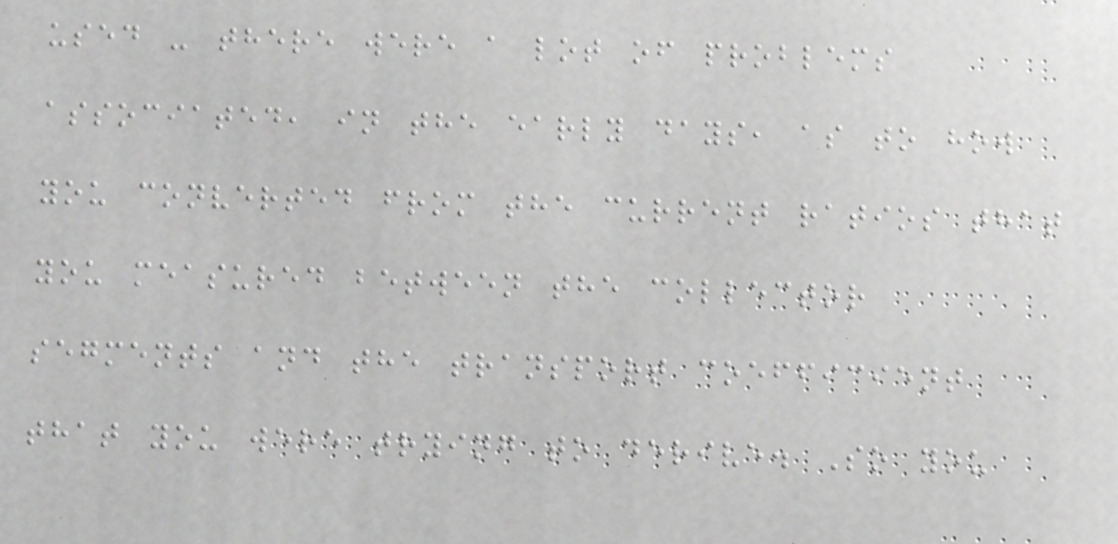used - there were a lot of problems
associated, in the early days, as to how
you converted from the current ratios that
you measured between the collector
segments and the transport coefficient
that you were trying to derive. So you
